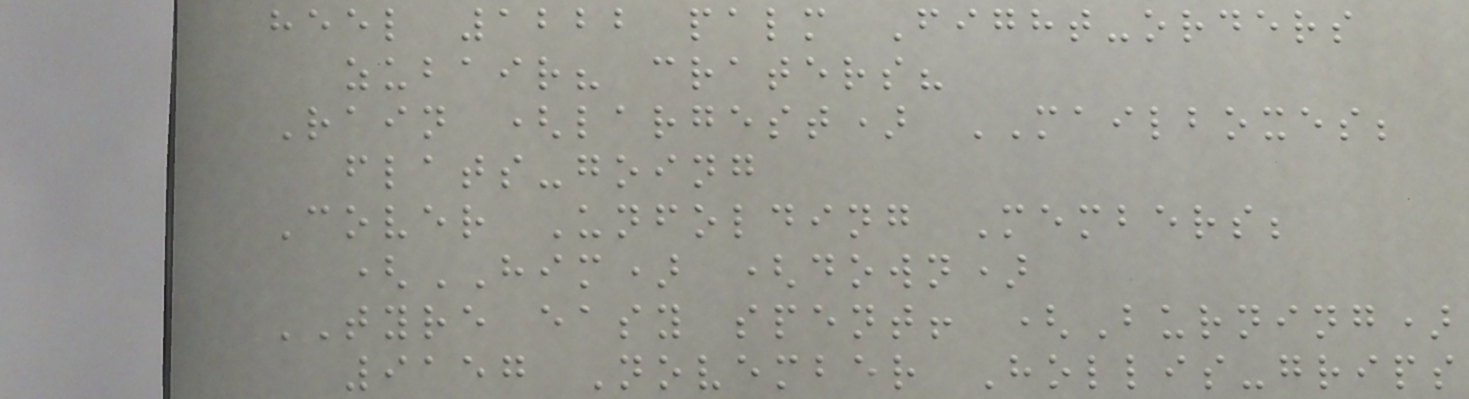heel 1222 palm Fight-orders
zubair? craters?
Rain (largest) MAILBOXES;
flats-going
Cover Unfolding Members;
(HIM) (down)
TYRE easy spent! (Burning)
9157 November Hollis-grips
